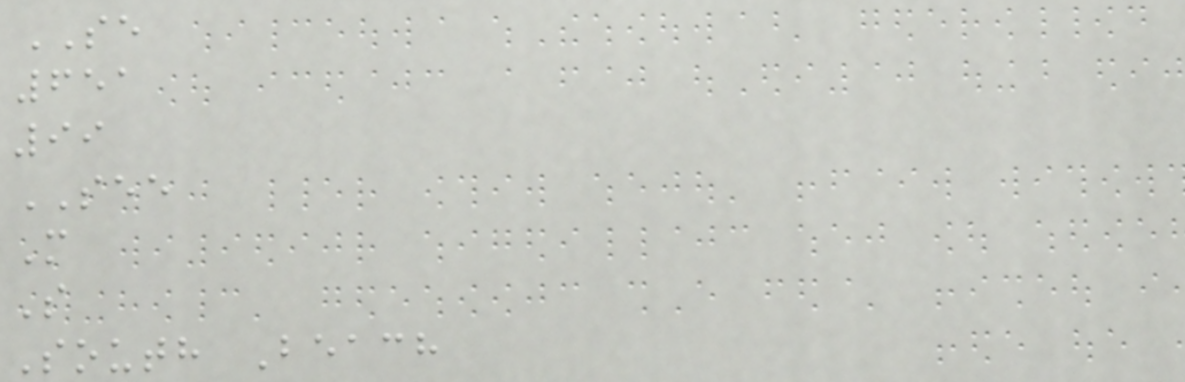SE
651
99
SEE
M
S
South Beach
